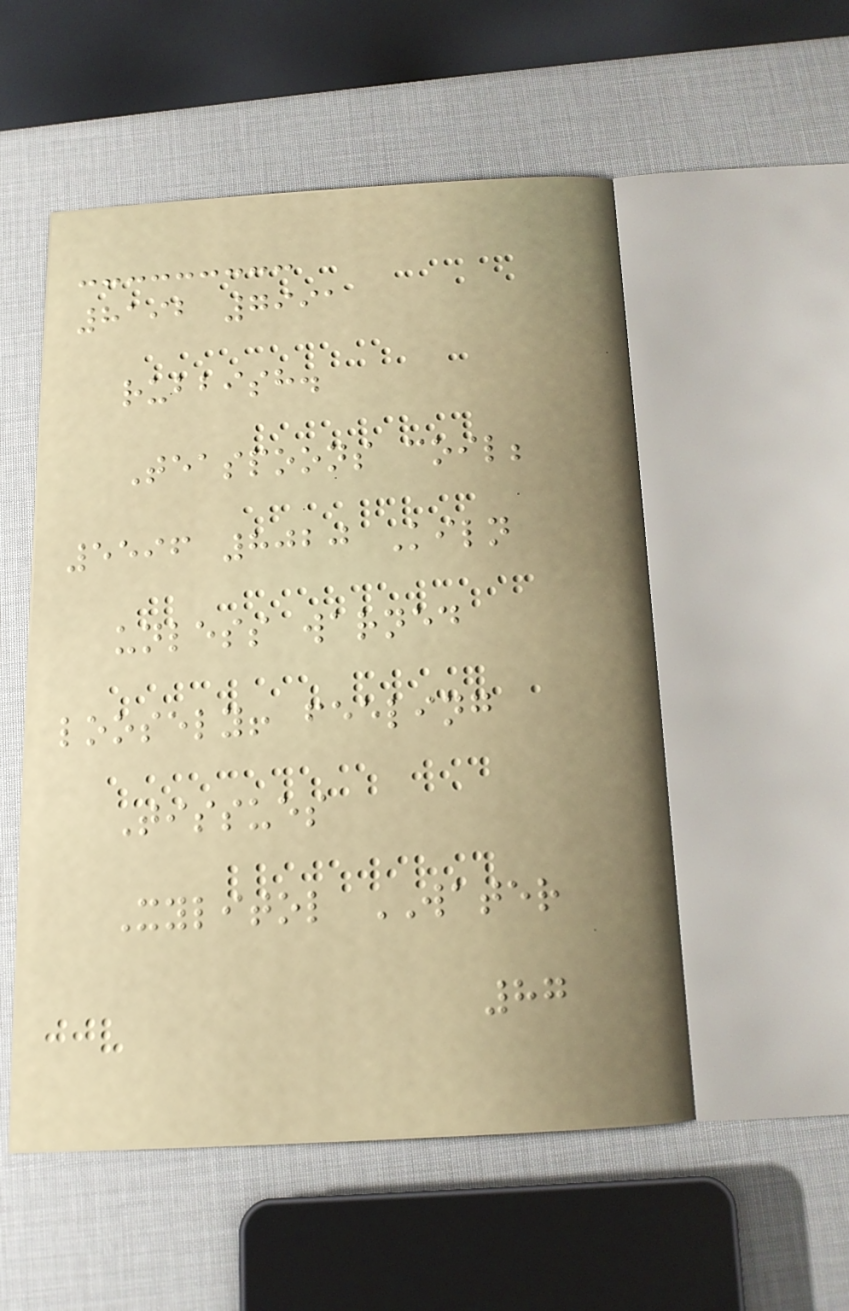8192 7991
rubbish.
Teaspoons coil;
5596 8020 Kiln
unless warned
loosely! feeling
Tissues
Xylitol WATER
87
